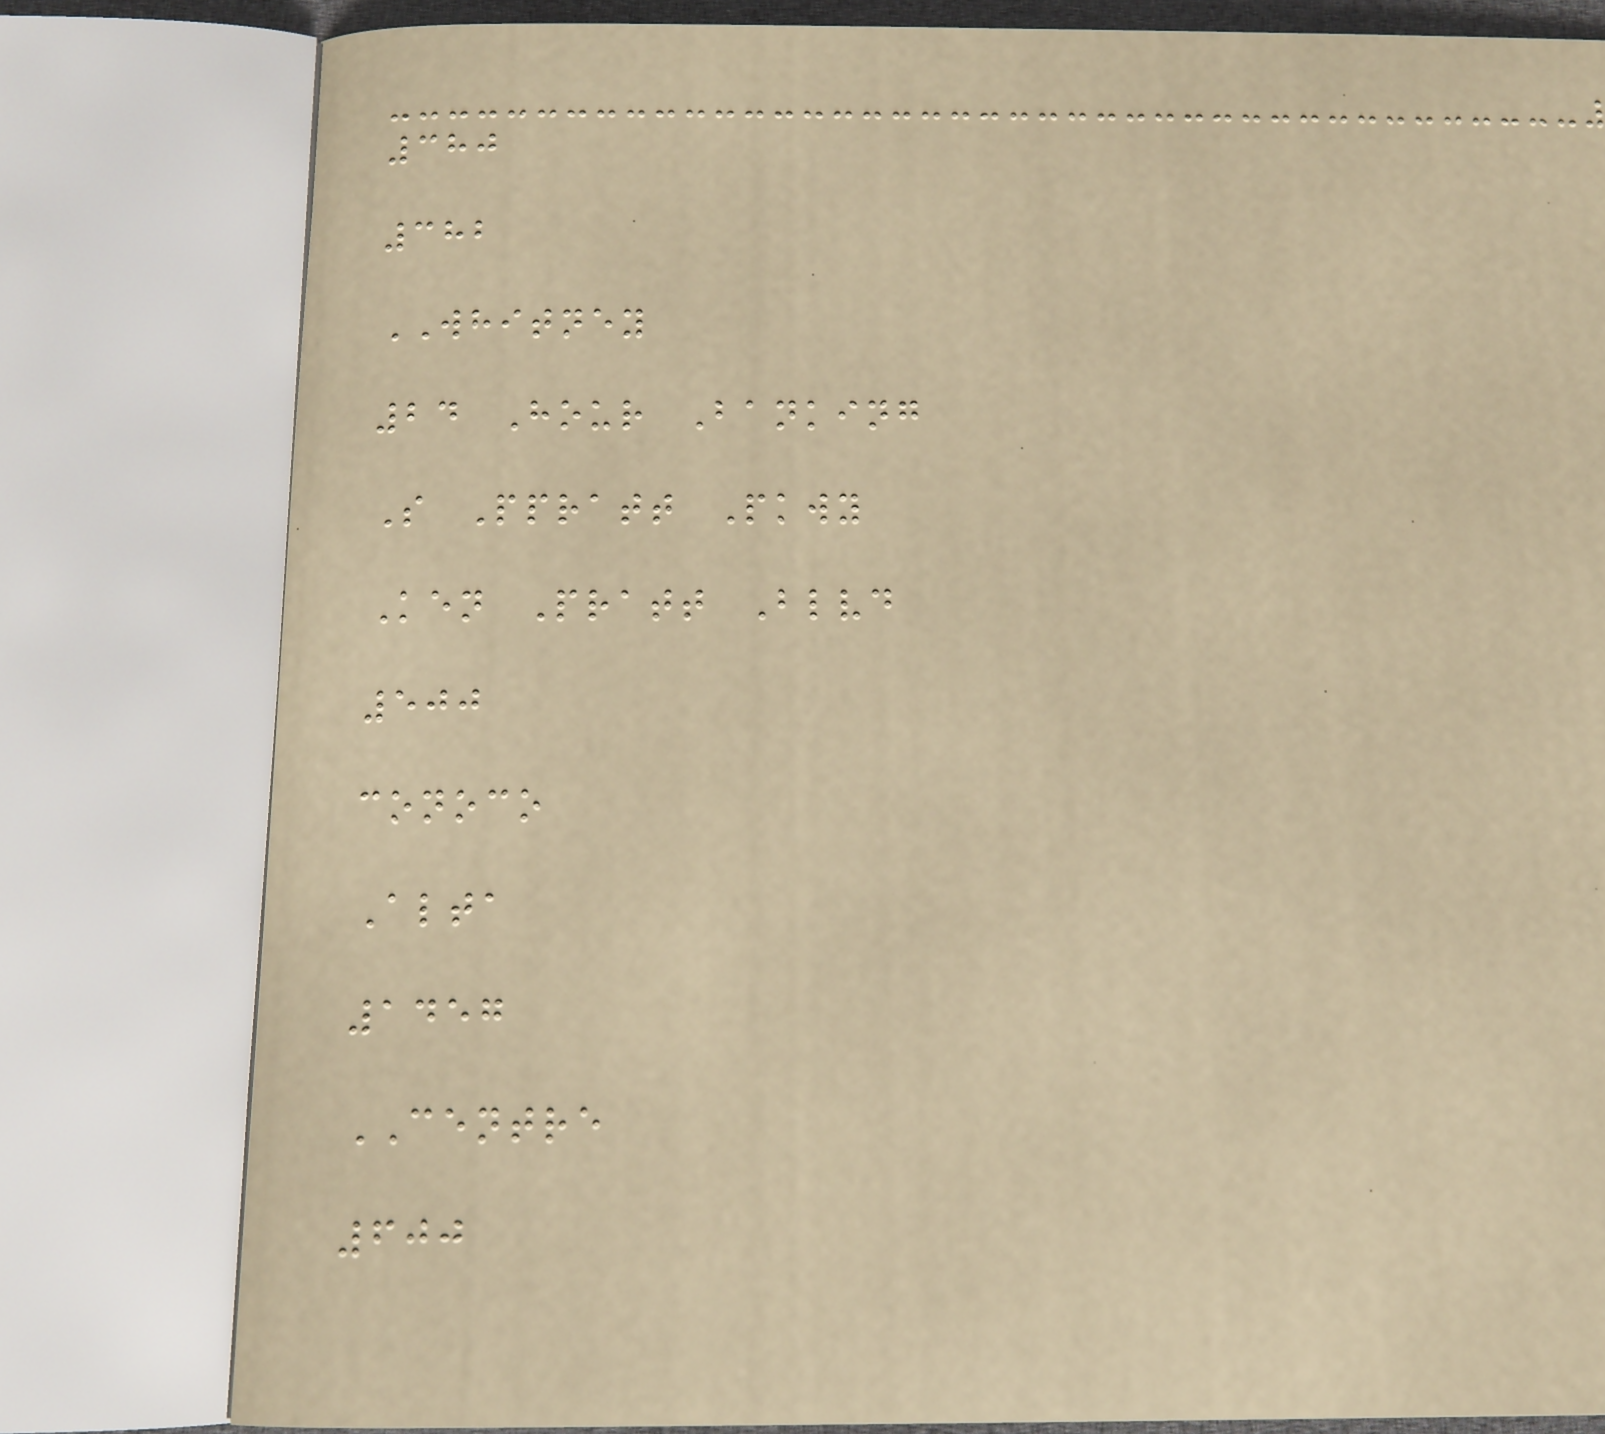380
382
WHITNEY
24 Hour Banking
S Ppratt Pkwy
Ken Pratt Blvd
500
conoco
Alta
1457
CENTRE
600
